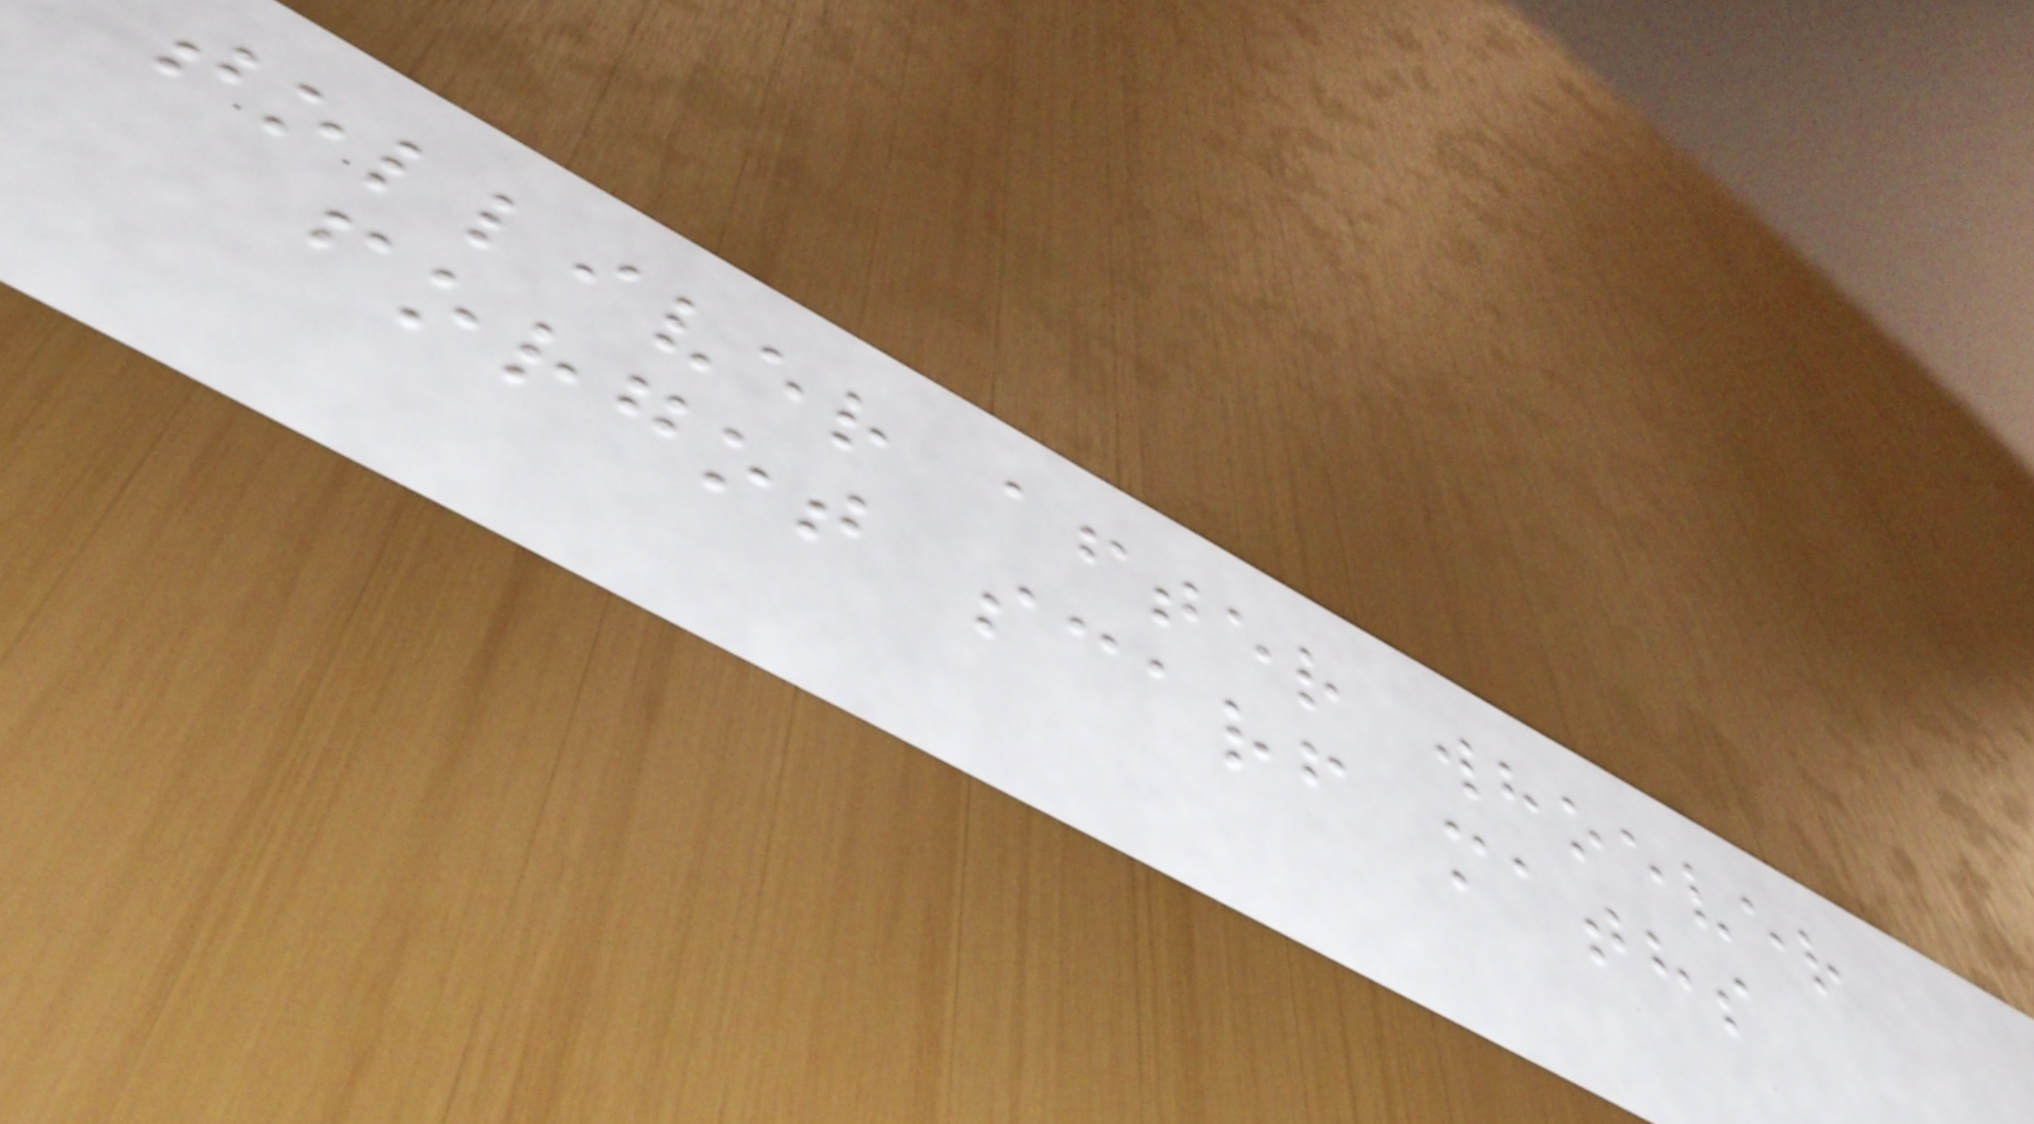tolliver after whoever
forgot scarf maths
